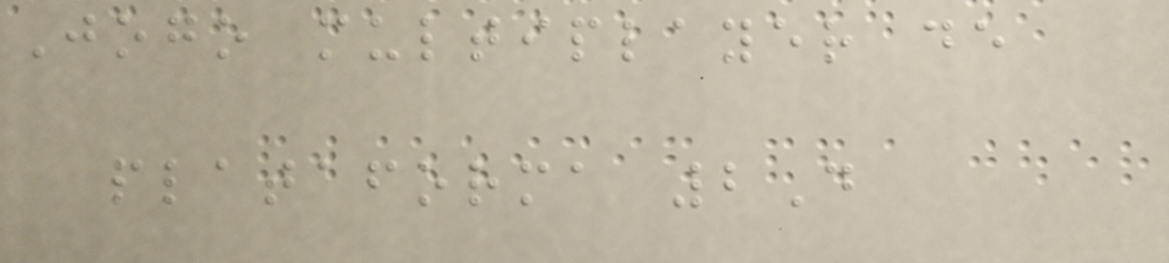Jogo multiplayer de
plataforma 2D
